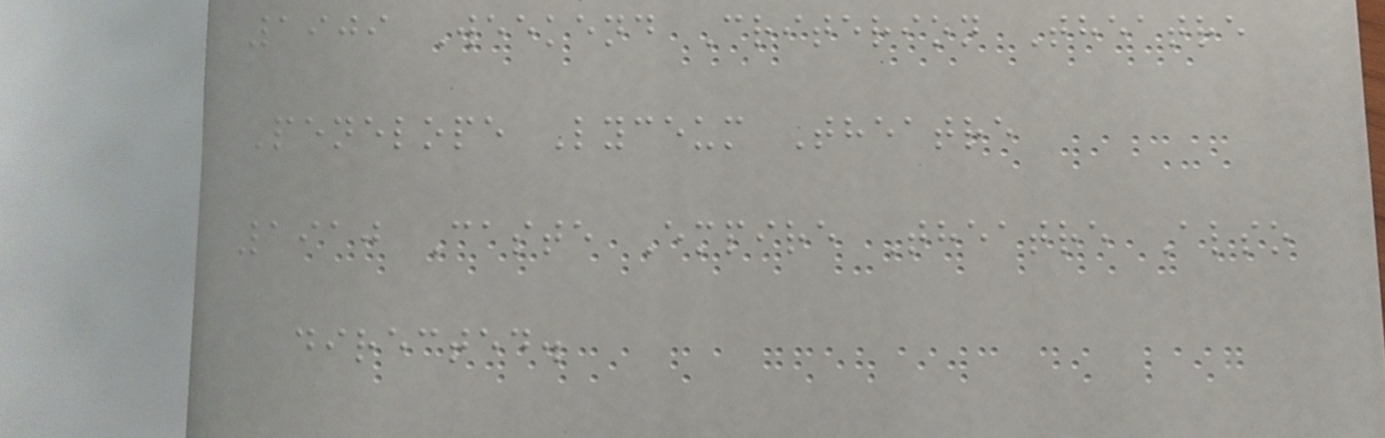1909 Weekend Criterion Theatre
Penelope Lyceum Theatre
1910 Caste Empire Theatre Also
directed.
